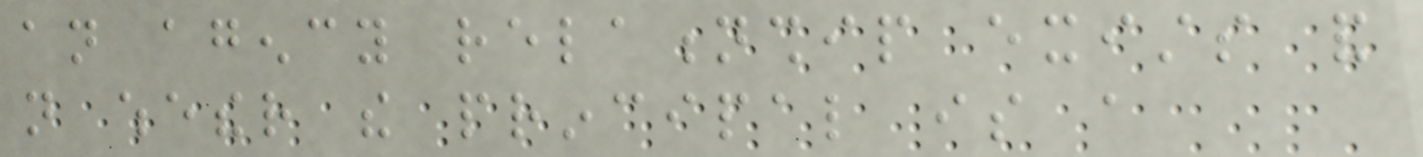an agency relationship exists and
not whether the principal is a
